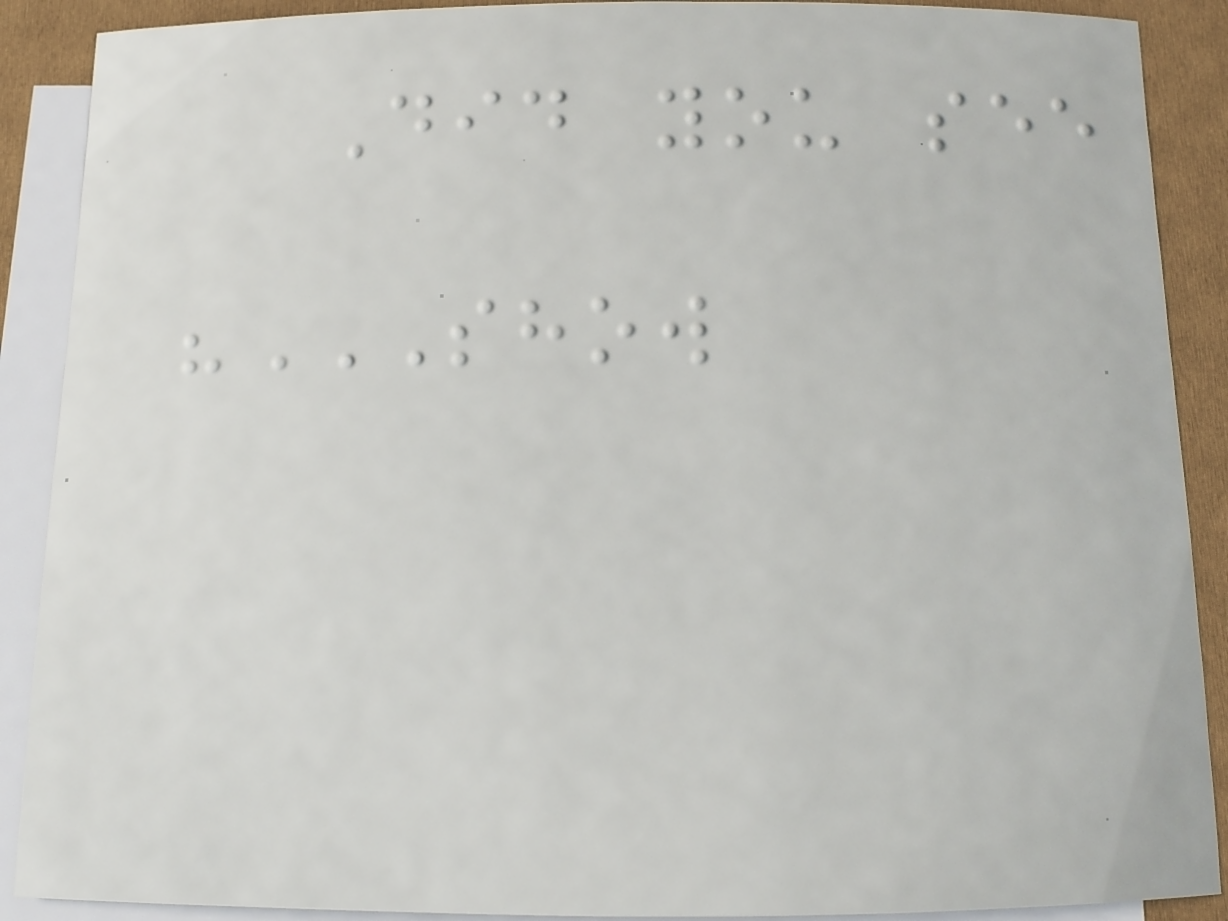Did you see
"SHOW
